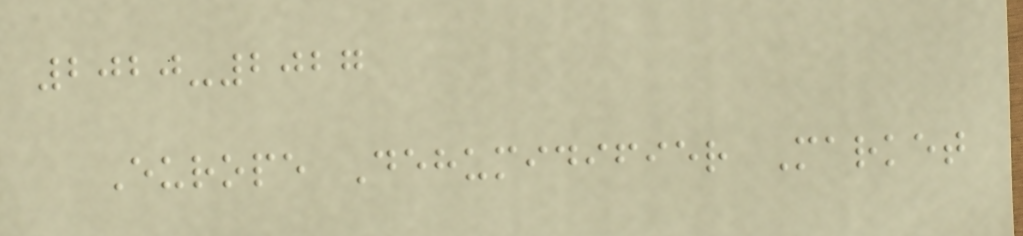2020-2027
Europe Dehumidifier Market
